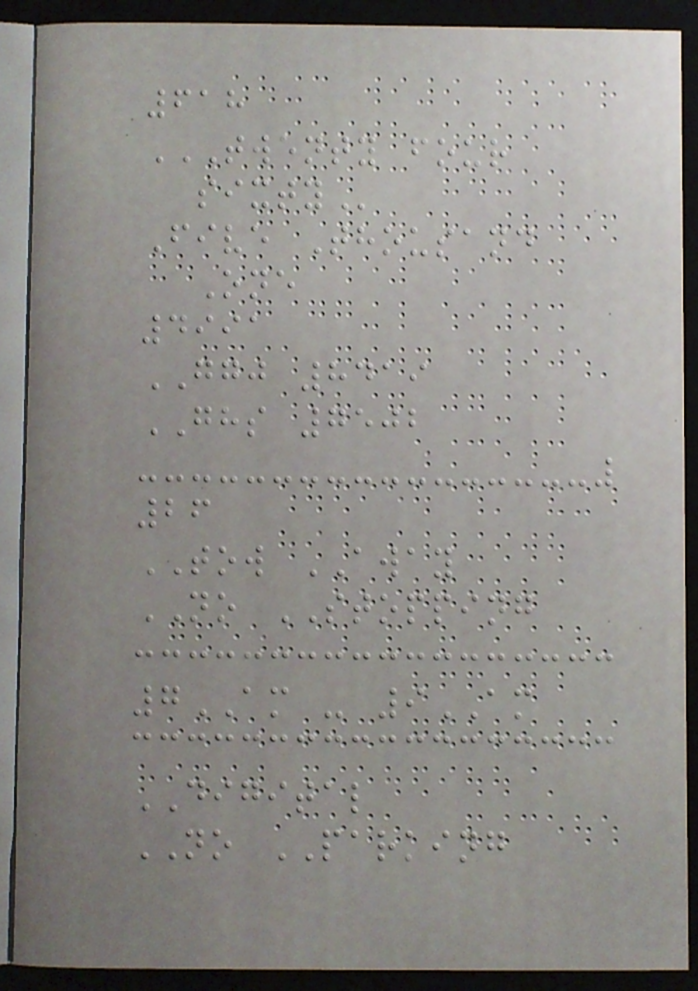618
TWENTY FOUR
SIXTY
Five Thousand
One
4991
GGJ 8419
GHS 7502
26
TOW AWAY
NO STOPPING
7AM - 9AM
DIGITAL
NO PARKING
